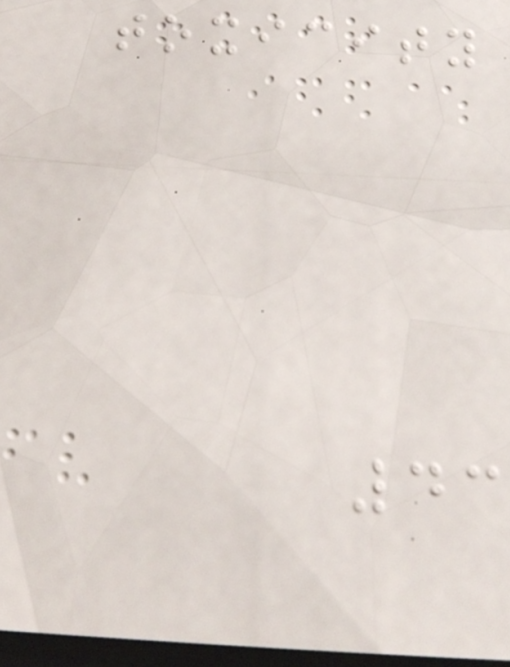toxicity
43
